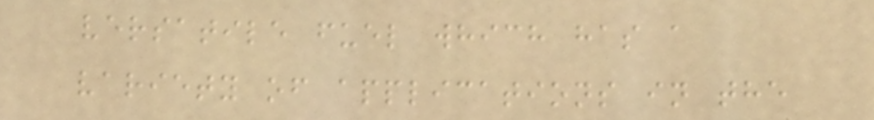versatile fuel which has a
variety of applications in the
